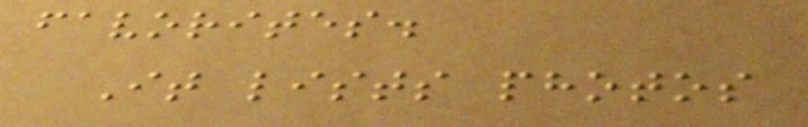favorites.
It lists photos
